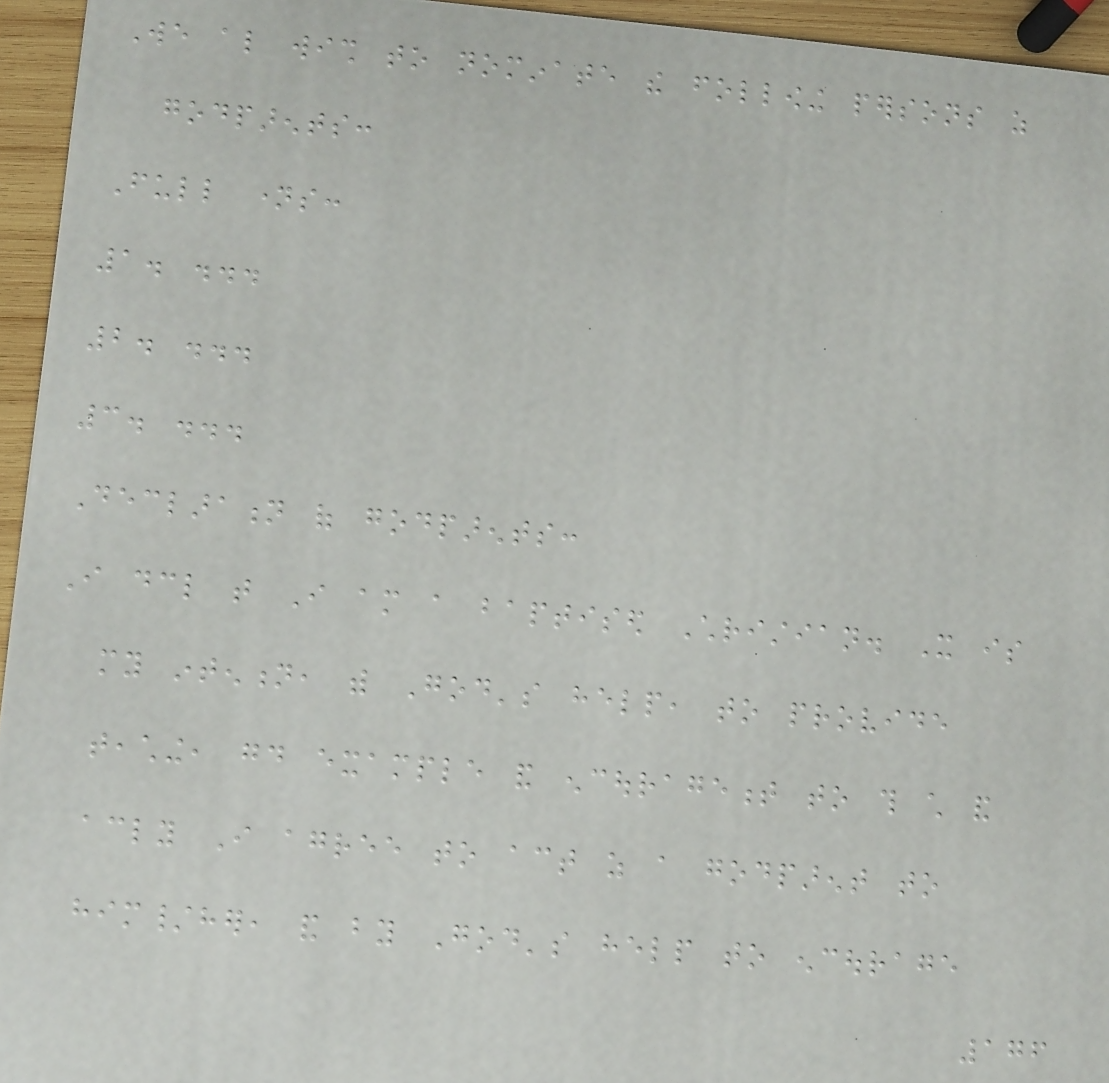We also wish to nominate the following persons as
godparents:
Full names:
1. ...
2. ...
3. ...
Declaration of godparents:
I declare that I am a baptised Christian. It is
my intention, with God's help, to provide
teaching, good example and encouragement to this child and
accordingly I agree to act as a godparent to
him/her, and by God's help to encourage
176
